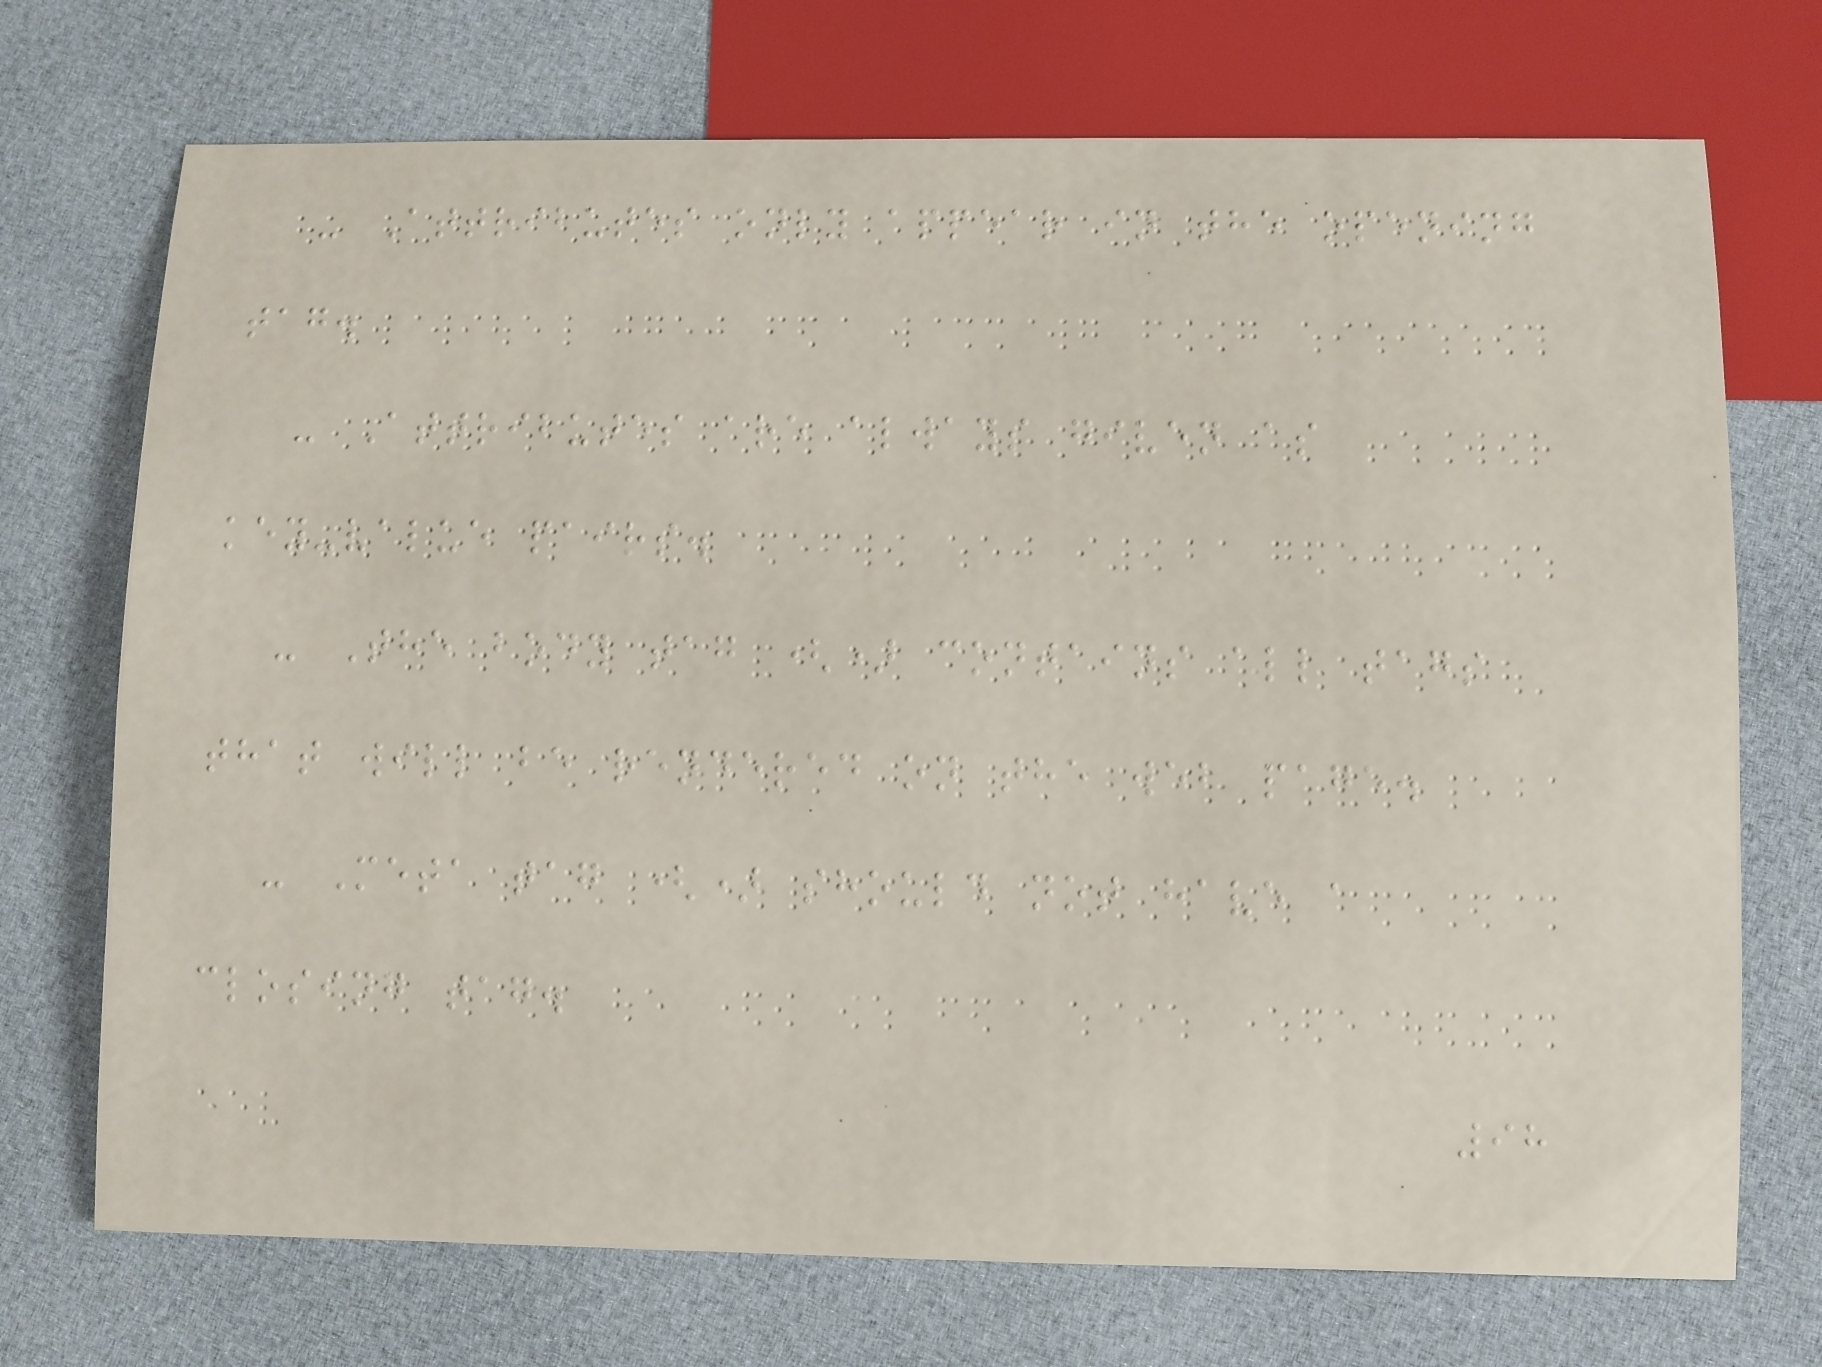- Attributes only appear in the opening
tag.
- Attributes are always given as
key-value pairs.
- The body tag () contains all tags
that will be rendered on the web page.
- Meta tag () should not have a
closing tag.
98
